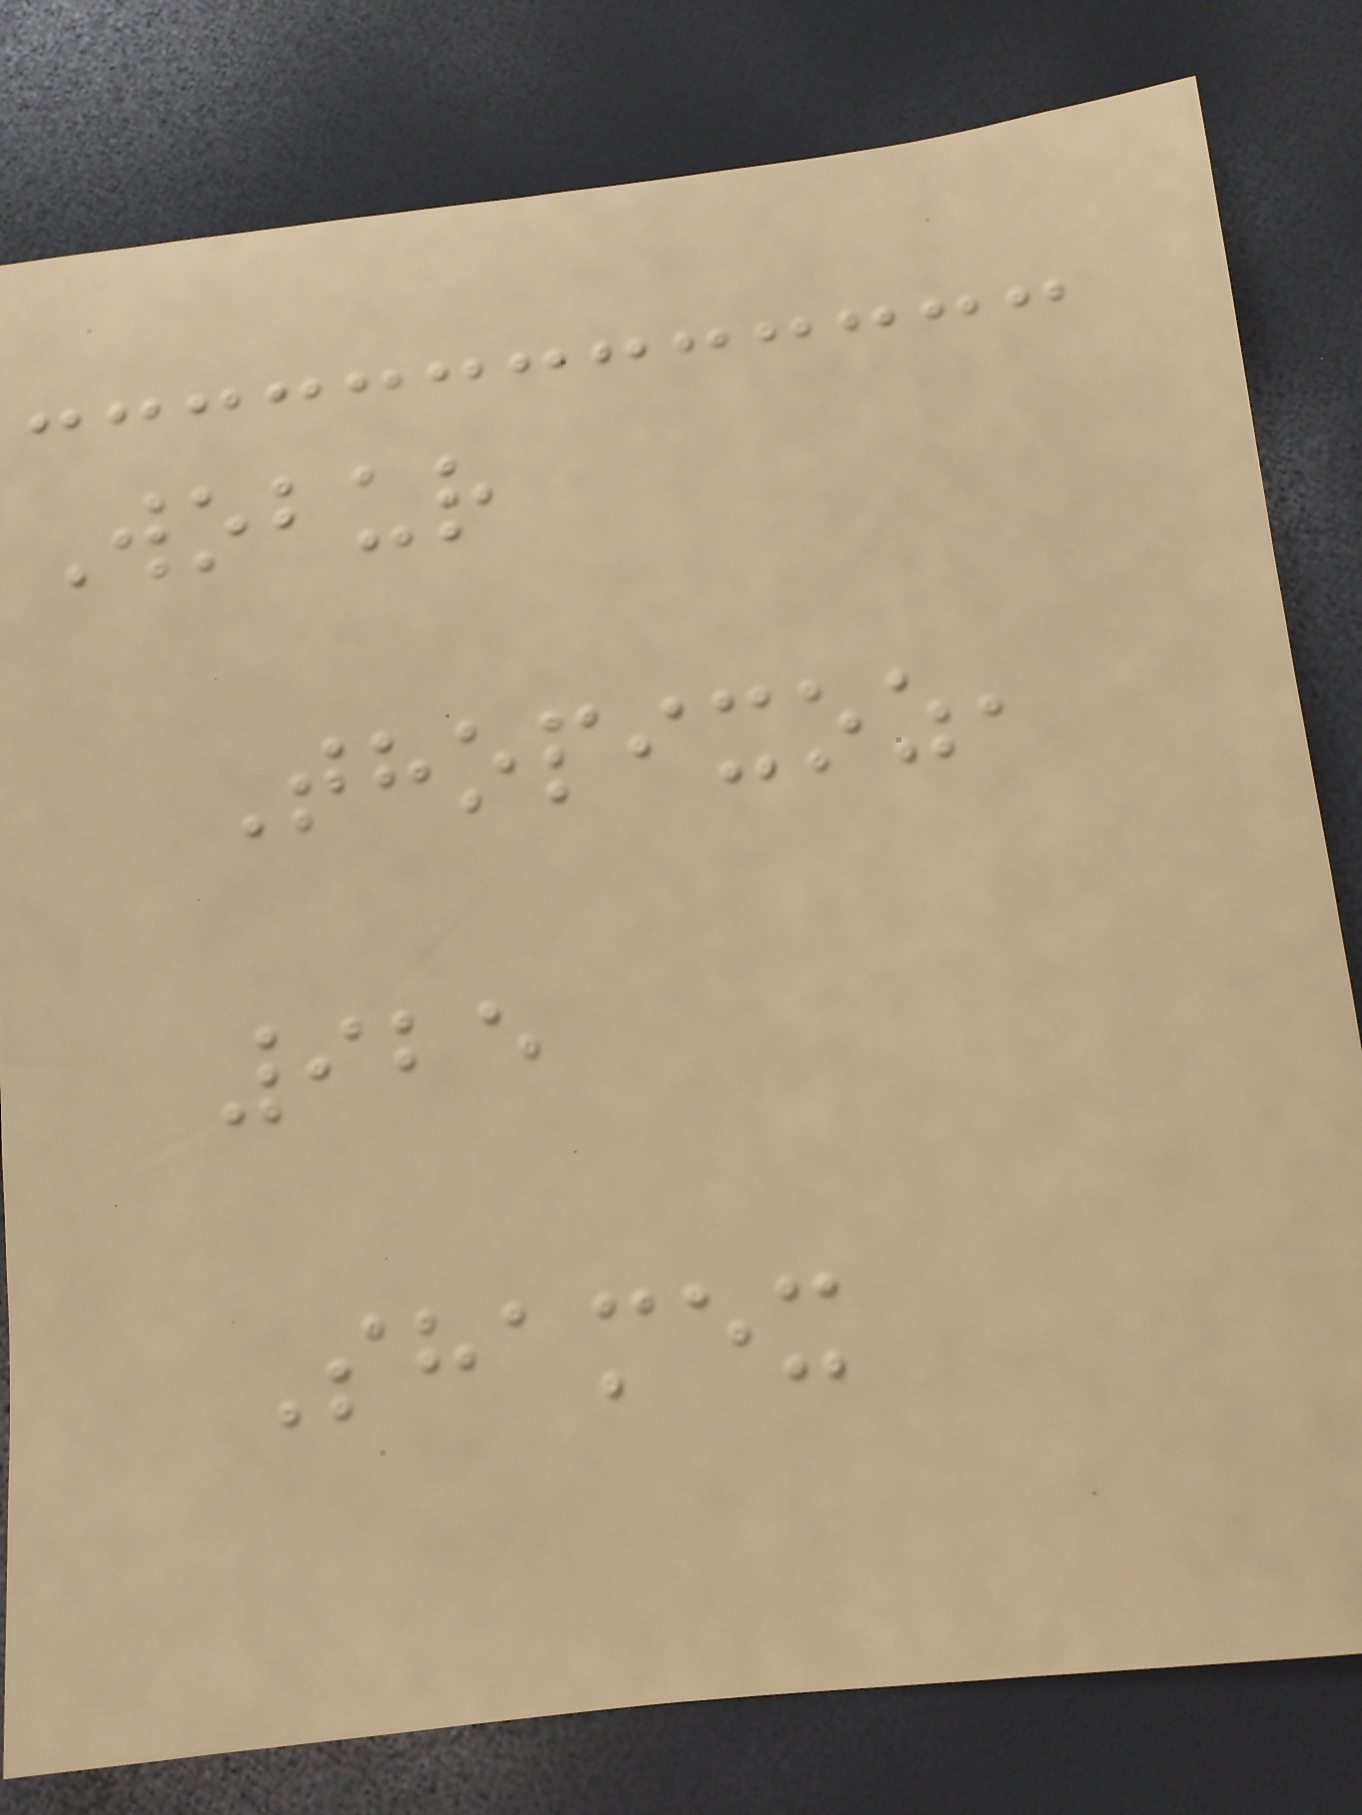Wobur
Thopixoz,
925
Shamex
